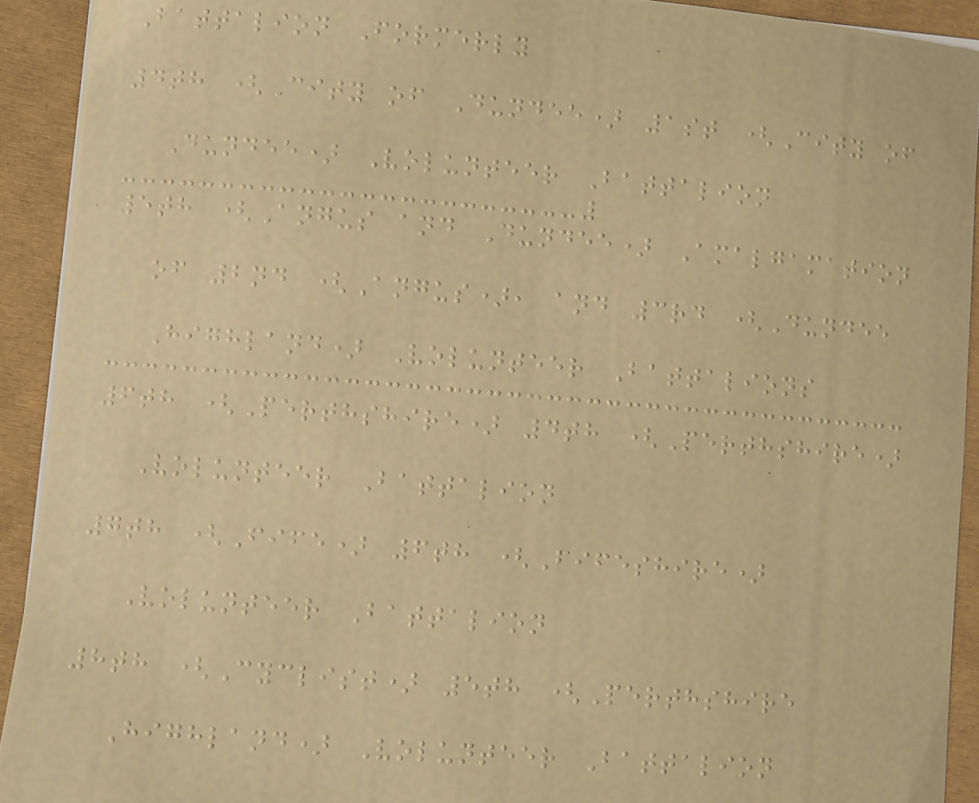Battalion Formerly
4th (City of Dundee) 1st (City of
Dundee) Volunteer Battalion
5th (Angus and Dundee) Amalgamation
of 2nd (Angus), and 3rd (Dundee
Highland) Volunteer Battalions
6th (Perthshire) 4th (Perthshire)
Volunteer Battalion
7th (Fife) 6th (Fifeshire)
Volunteer Battalion
8th (Cyclist) 5th (Perthshire
Highland) Volunteer Battalion
